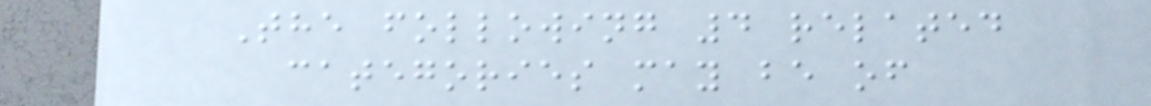The following 4 related
categories may be of
